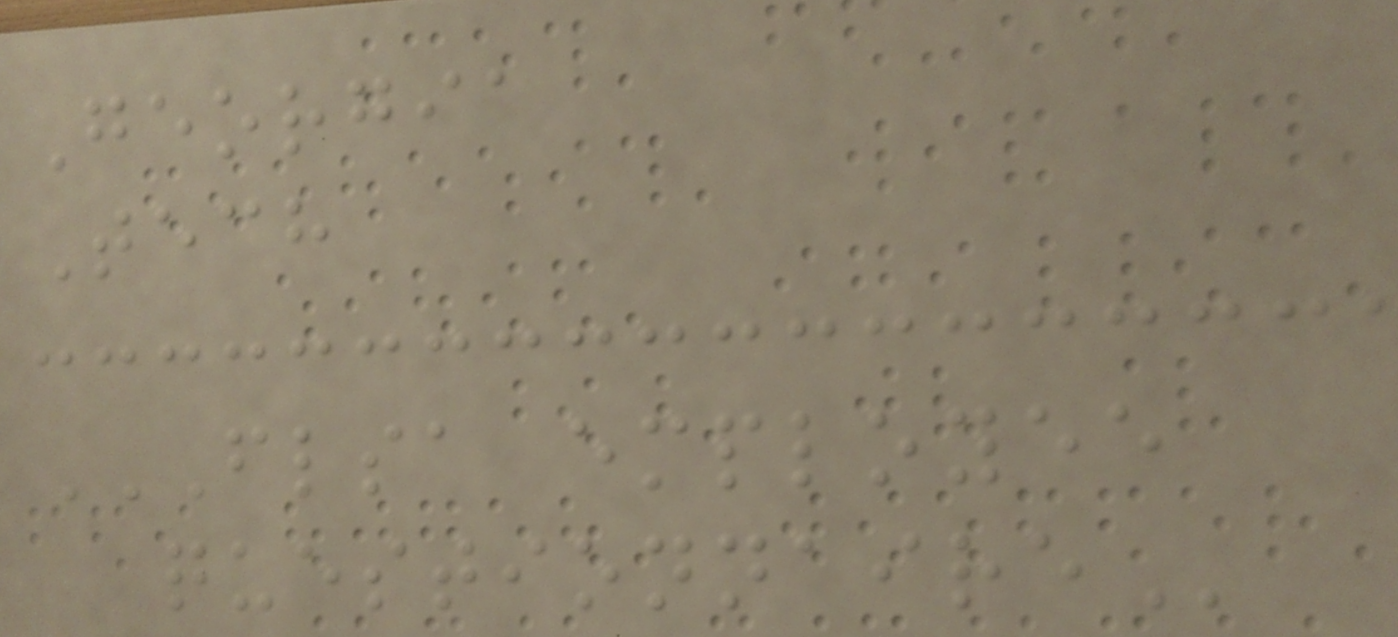Georgia
Tech
FLSA EMPLOYEE
QUESTIONNAIRE
